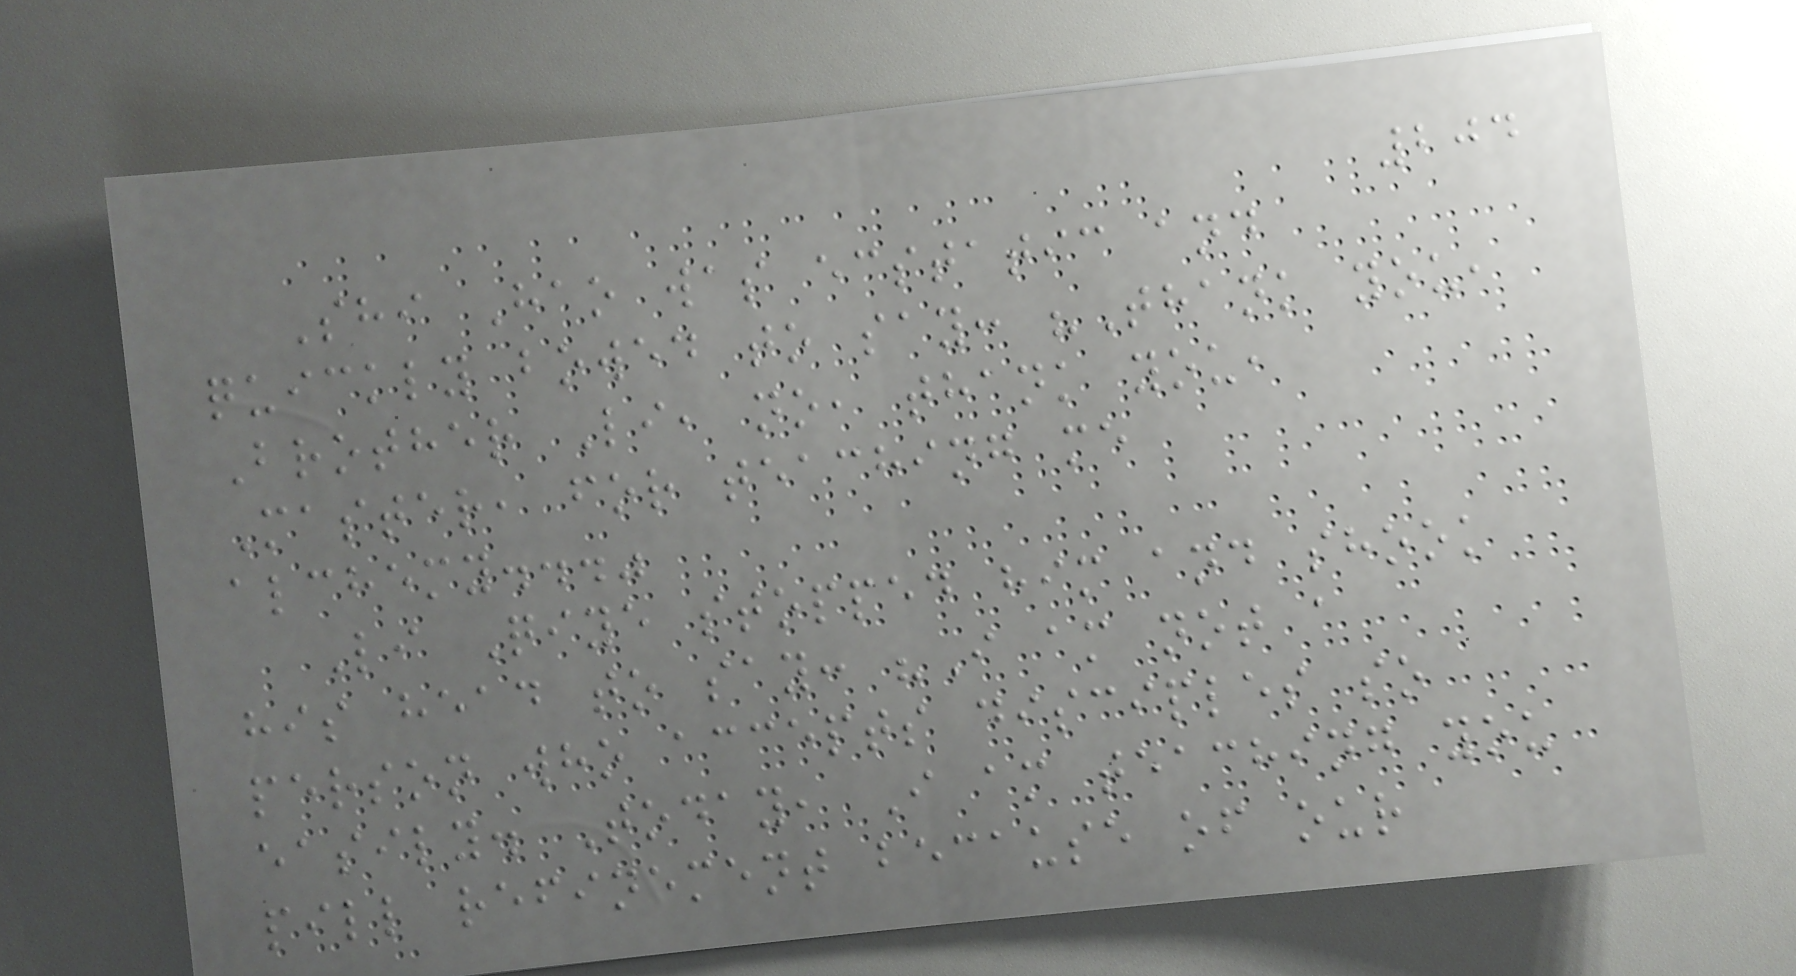204
Shi Hao was ecstatic and
quickly bowed to say: "Thank you,
Brother Li, no, thank you,
Master, for teaching me
alchemy..."
Li Qiye stopped him and shook
his head to say: "I am not a
person who accepts disciples so
easily. Today, I am teaching you
pill refinement because of our
